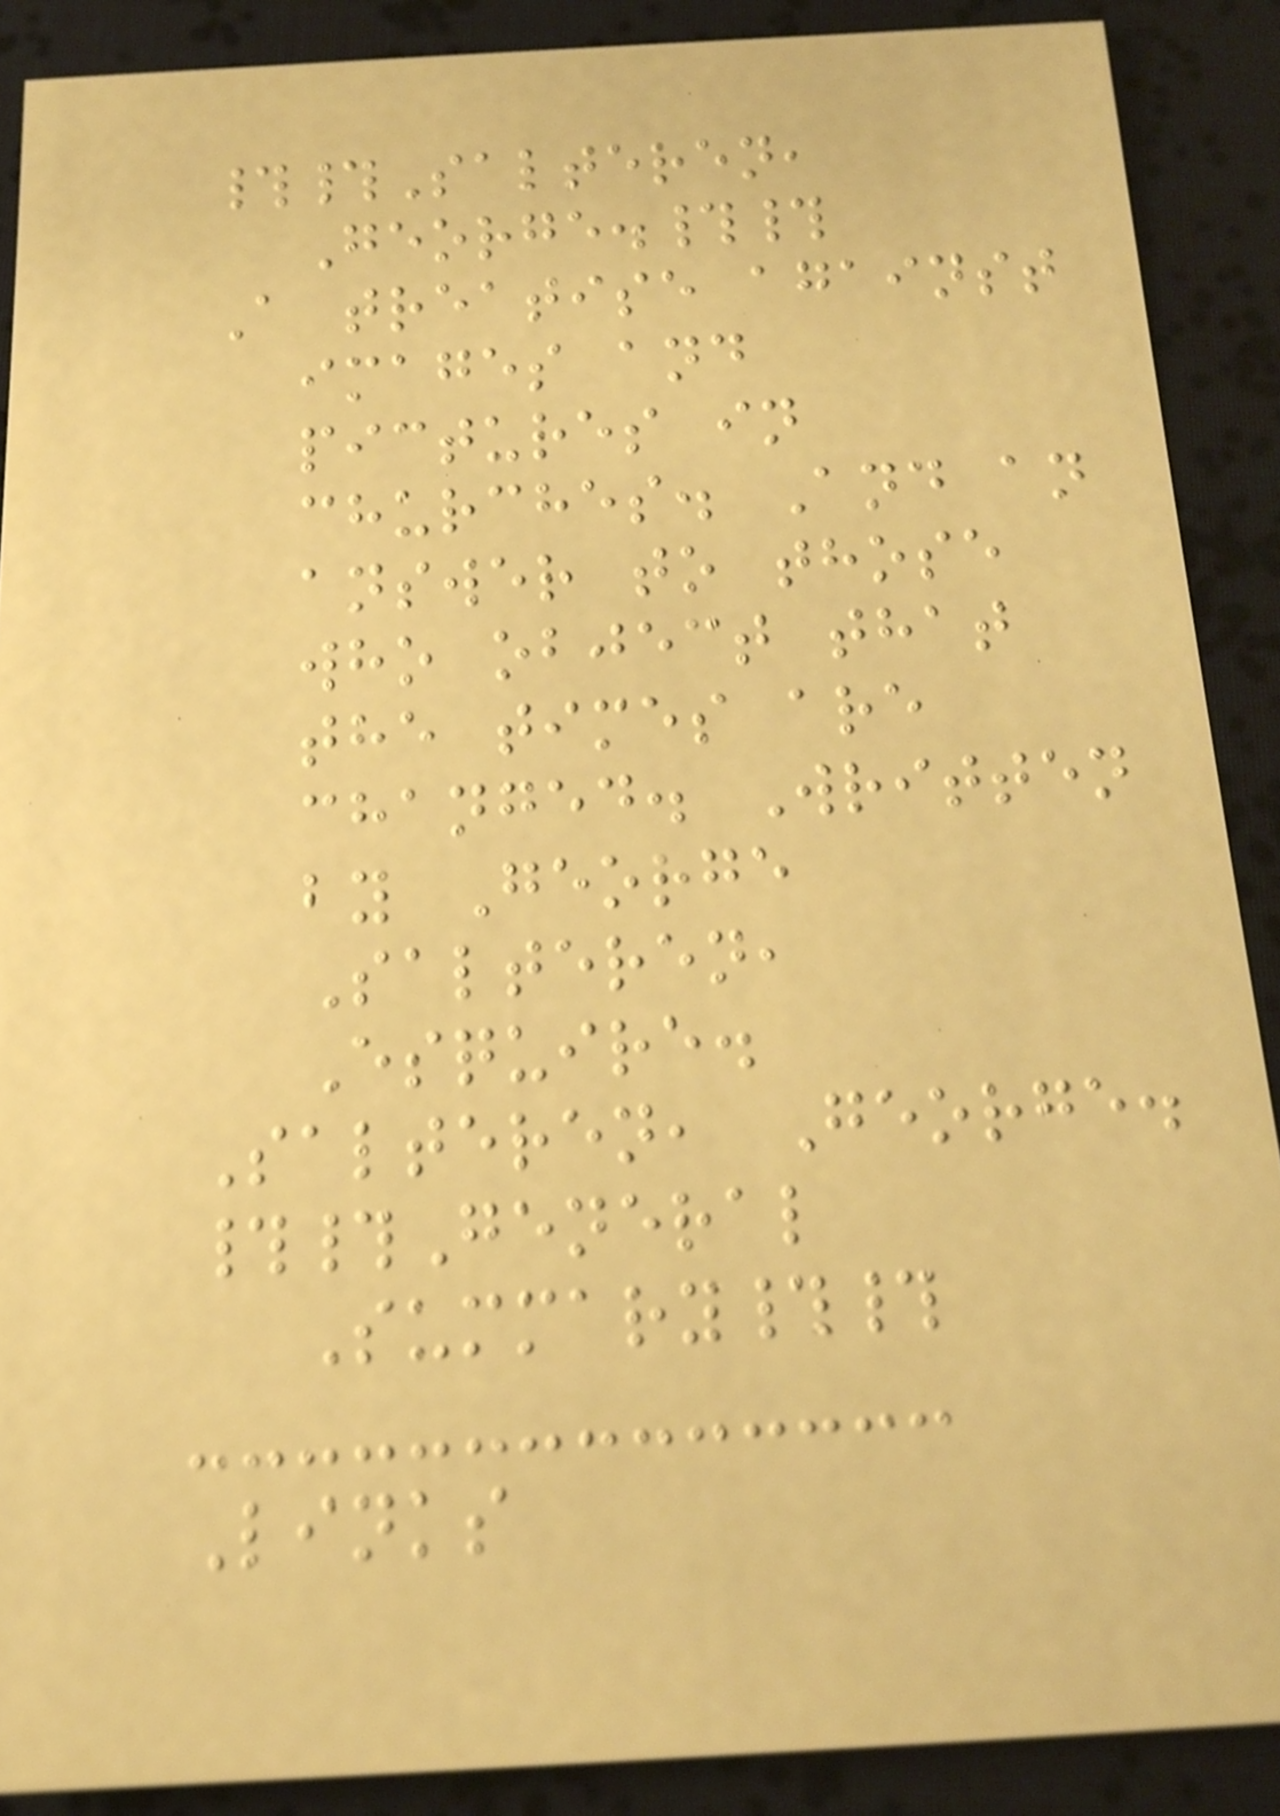##Salteren,
George.##
A treatise against
images and
pictures in
churches. And an
answer to those
who object that
the times are
changed. Written
by George
Salteren,
Esquire.
Salteren, George.
##General
Summary##
Links
